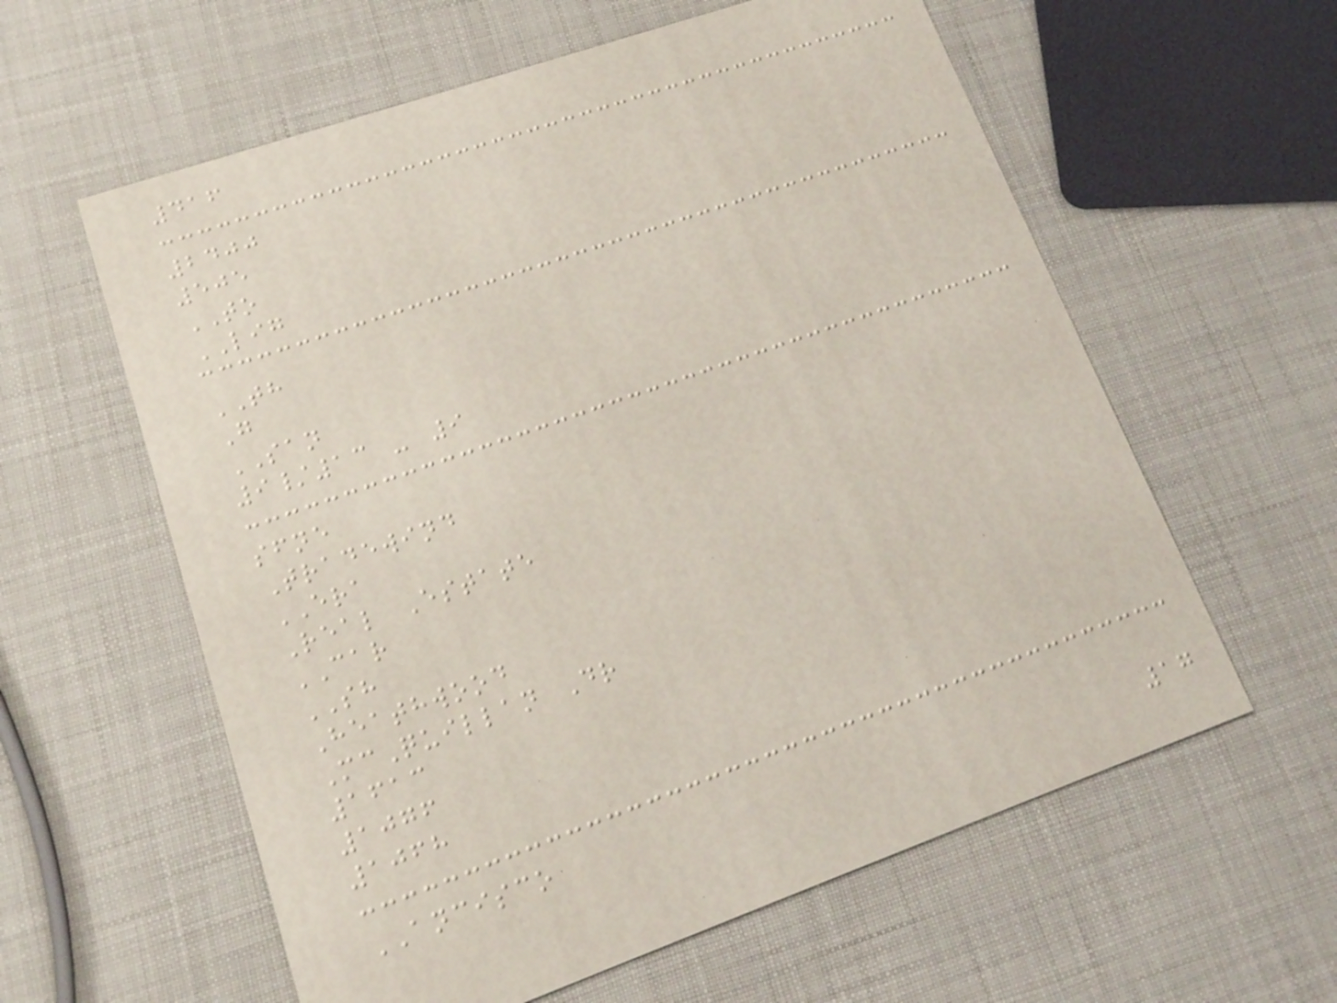416
2400
505
TO
LIG
TH
G
SAN
9/13 - 9
sfne
Tradewind
ERA
Real Estate
CAR
SH
Heathwood
McQuillan Dr
1613
1076
1068
ANCISCO
17
